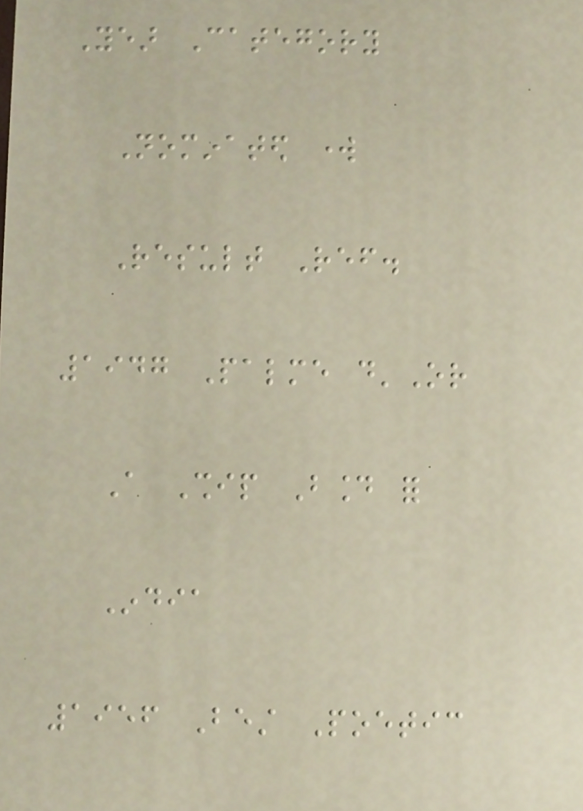Year Category
Nominated work
Result Ref.
1947 Palme d'Or
A Ship Bound for
India
1956 Best Poetic
